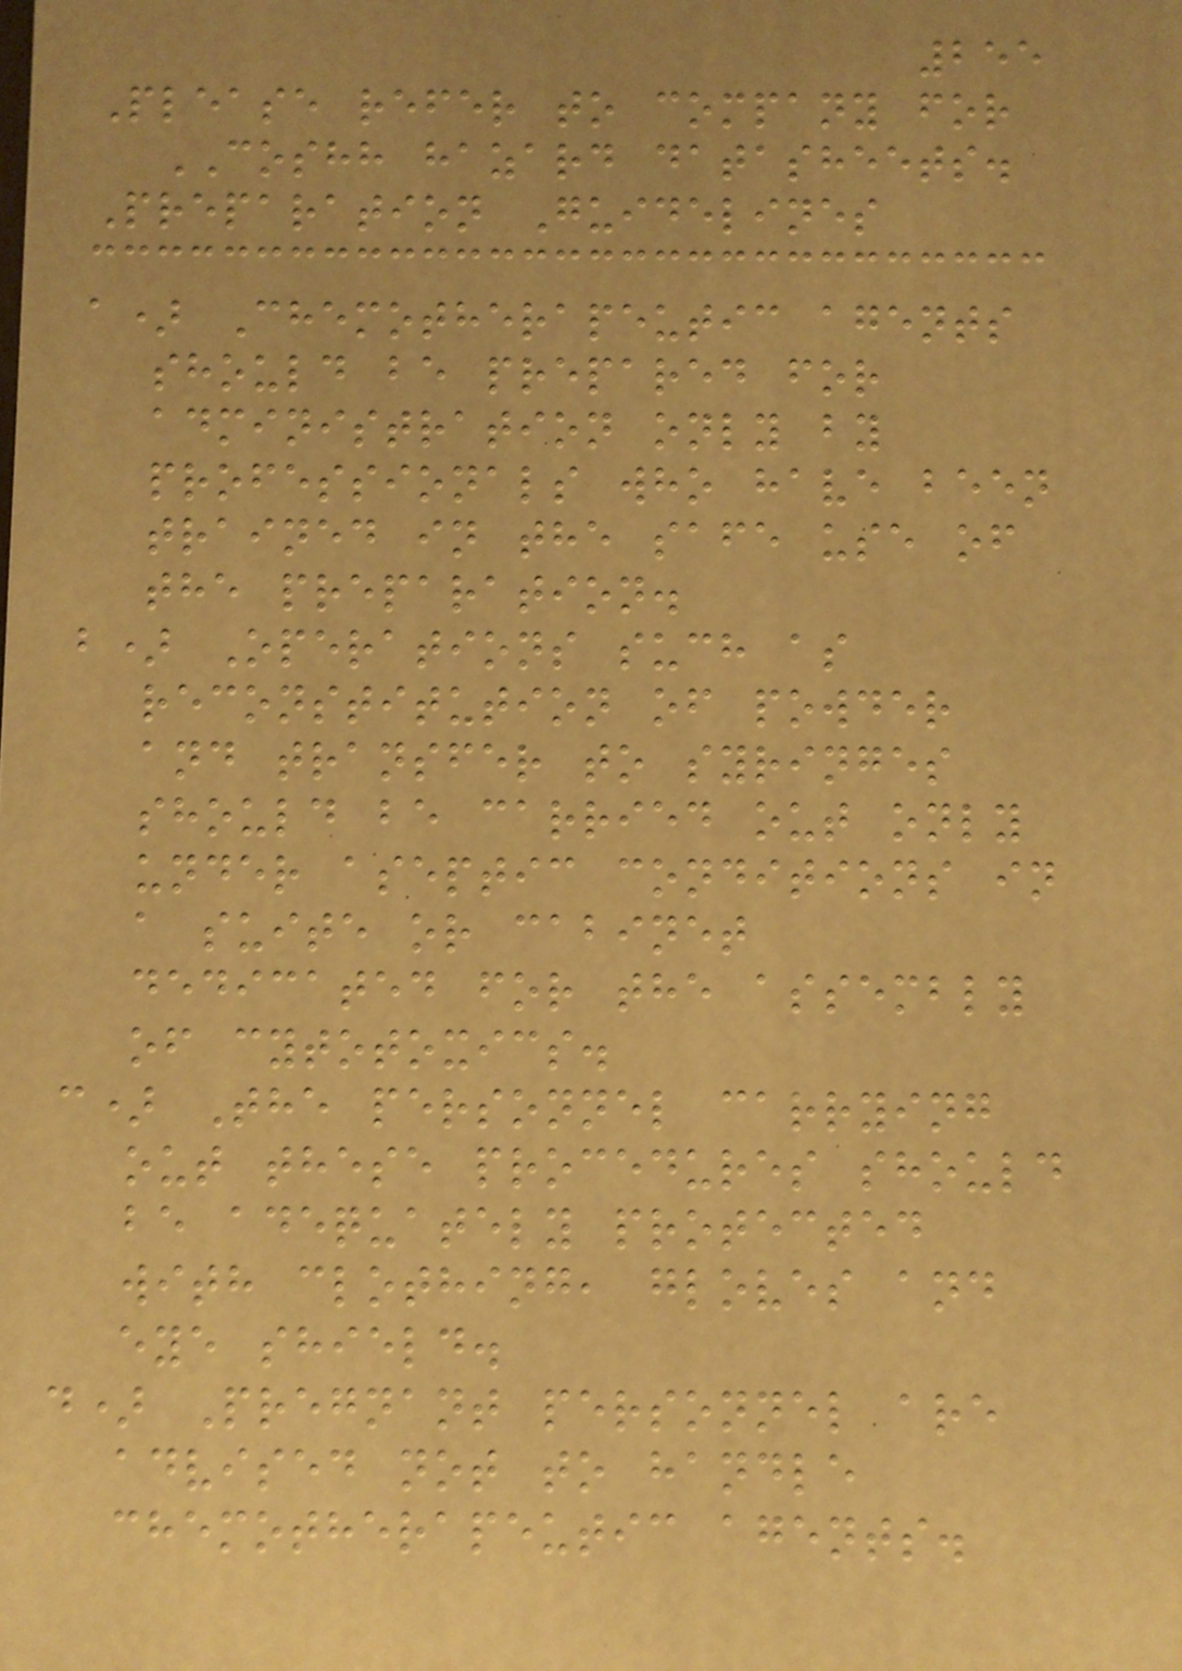255
Please refer to company for
COSHH hazard datasheets.
Preparation Guidelines
a) Chemotherapeutic agents
should be prepared for
administration only by
professionals who have been
trained in the safe use of
the preparation.
b) Operations such as
reconstitution of powder
and transfer to syringes
should be carried out only
under aseptic conditions in
a suite or cabinet
dedicated for the assembly
of cytotoxics.
c) The personnel carrying
out these procedures should
be adequately protected
with clothing, gloves and
eye shield.
d) Pregnant personnel are
advised not to handle
chemotherapeutic agents.
